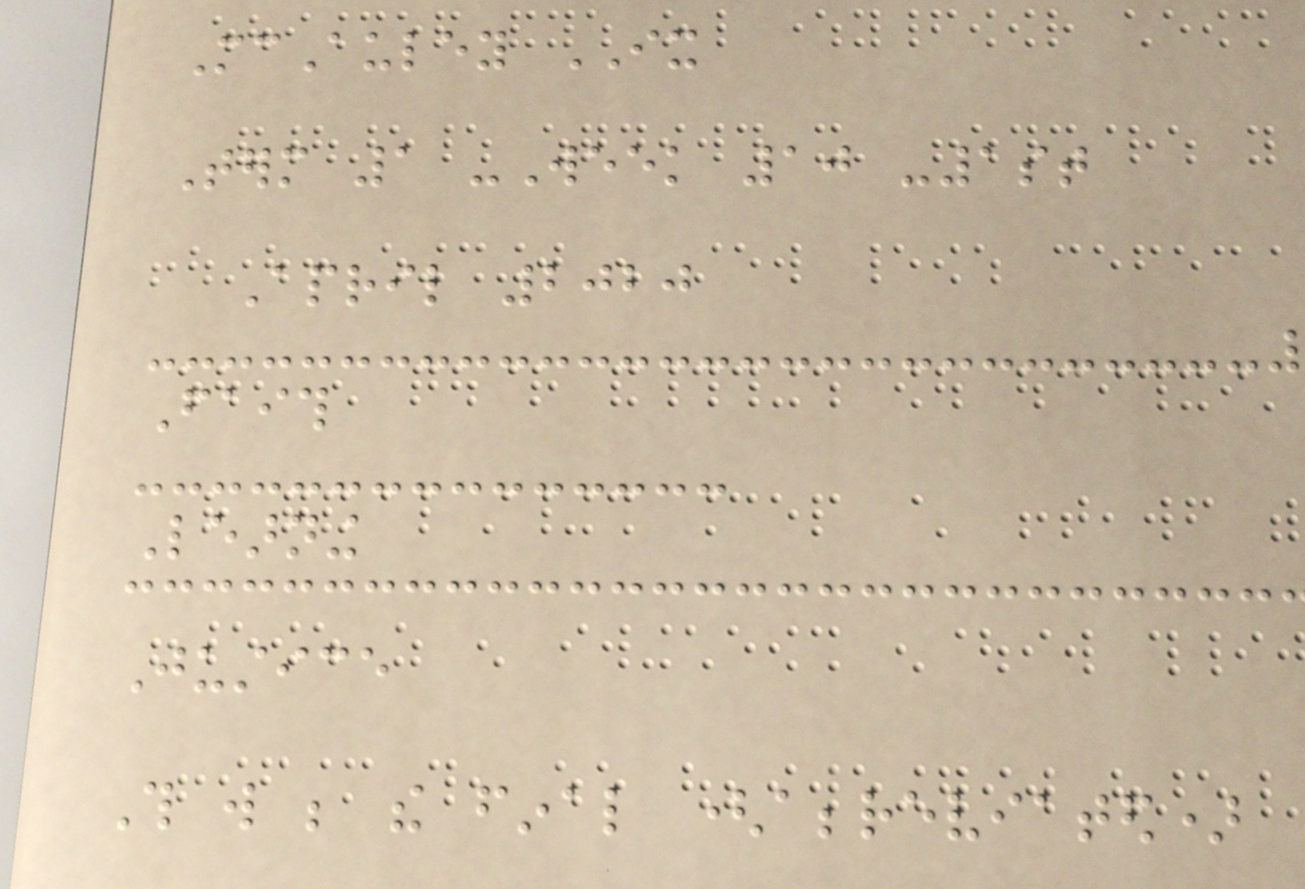McAuley IX
Term 1 -Week 10 -1st
April 2020
Faith
Learning
Justice
This will be the final (abbreviated)
